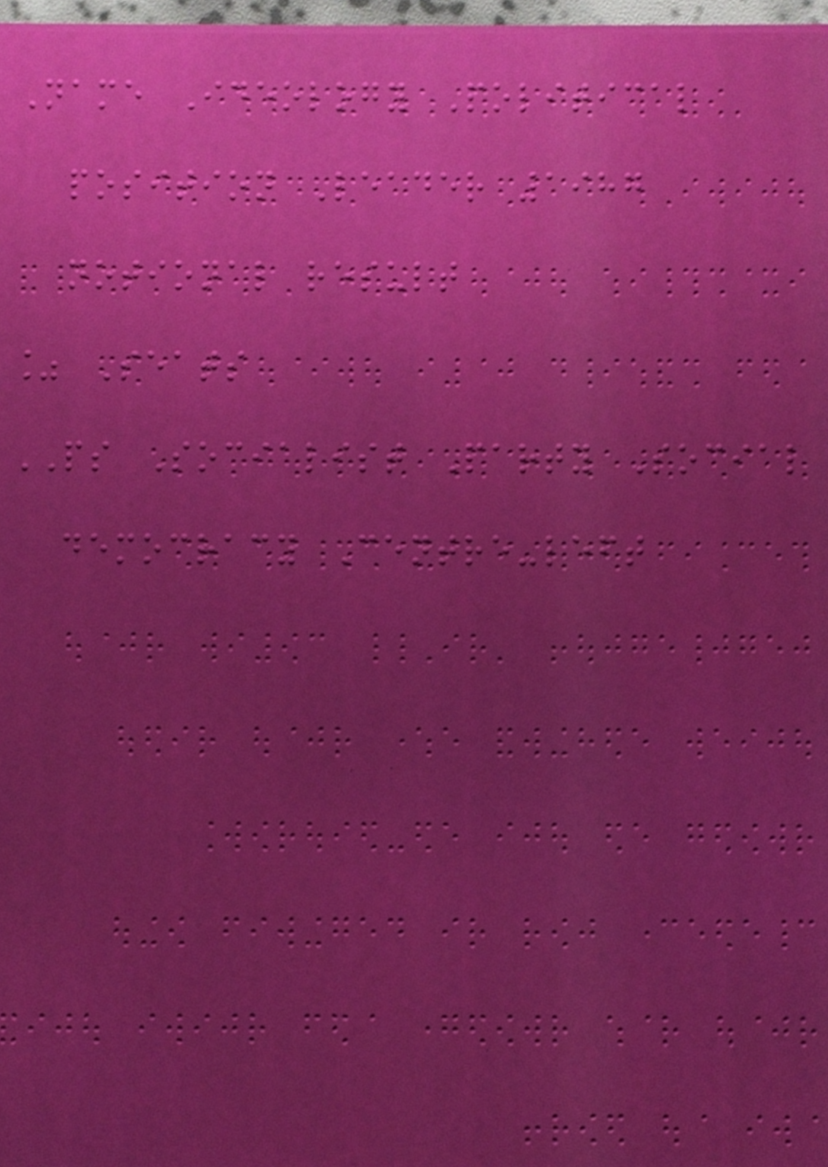Name Ideology Political
position Leader 1987
notional result
% Seats
PS Socialist Party Social
democracy Centre-left
